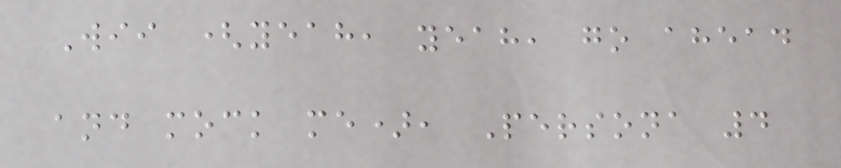Wii (yeah, yeah, go ahead
and mock me), Persona 4
